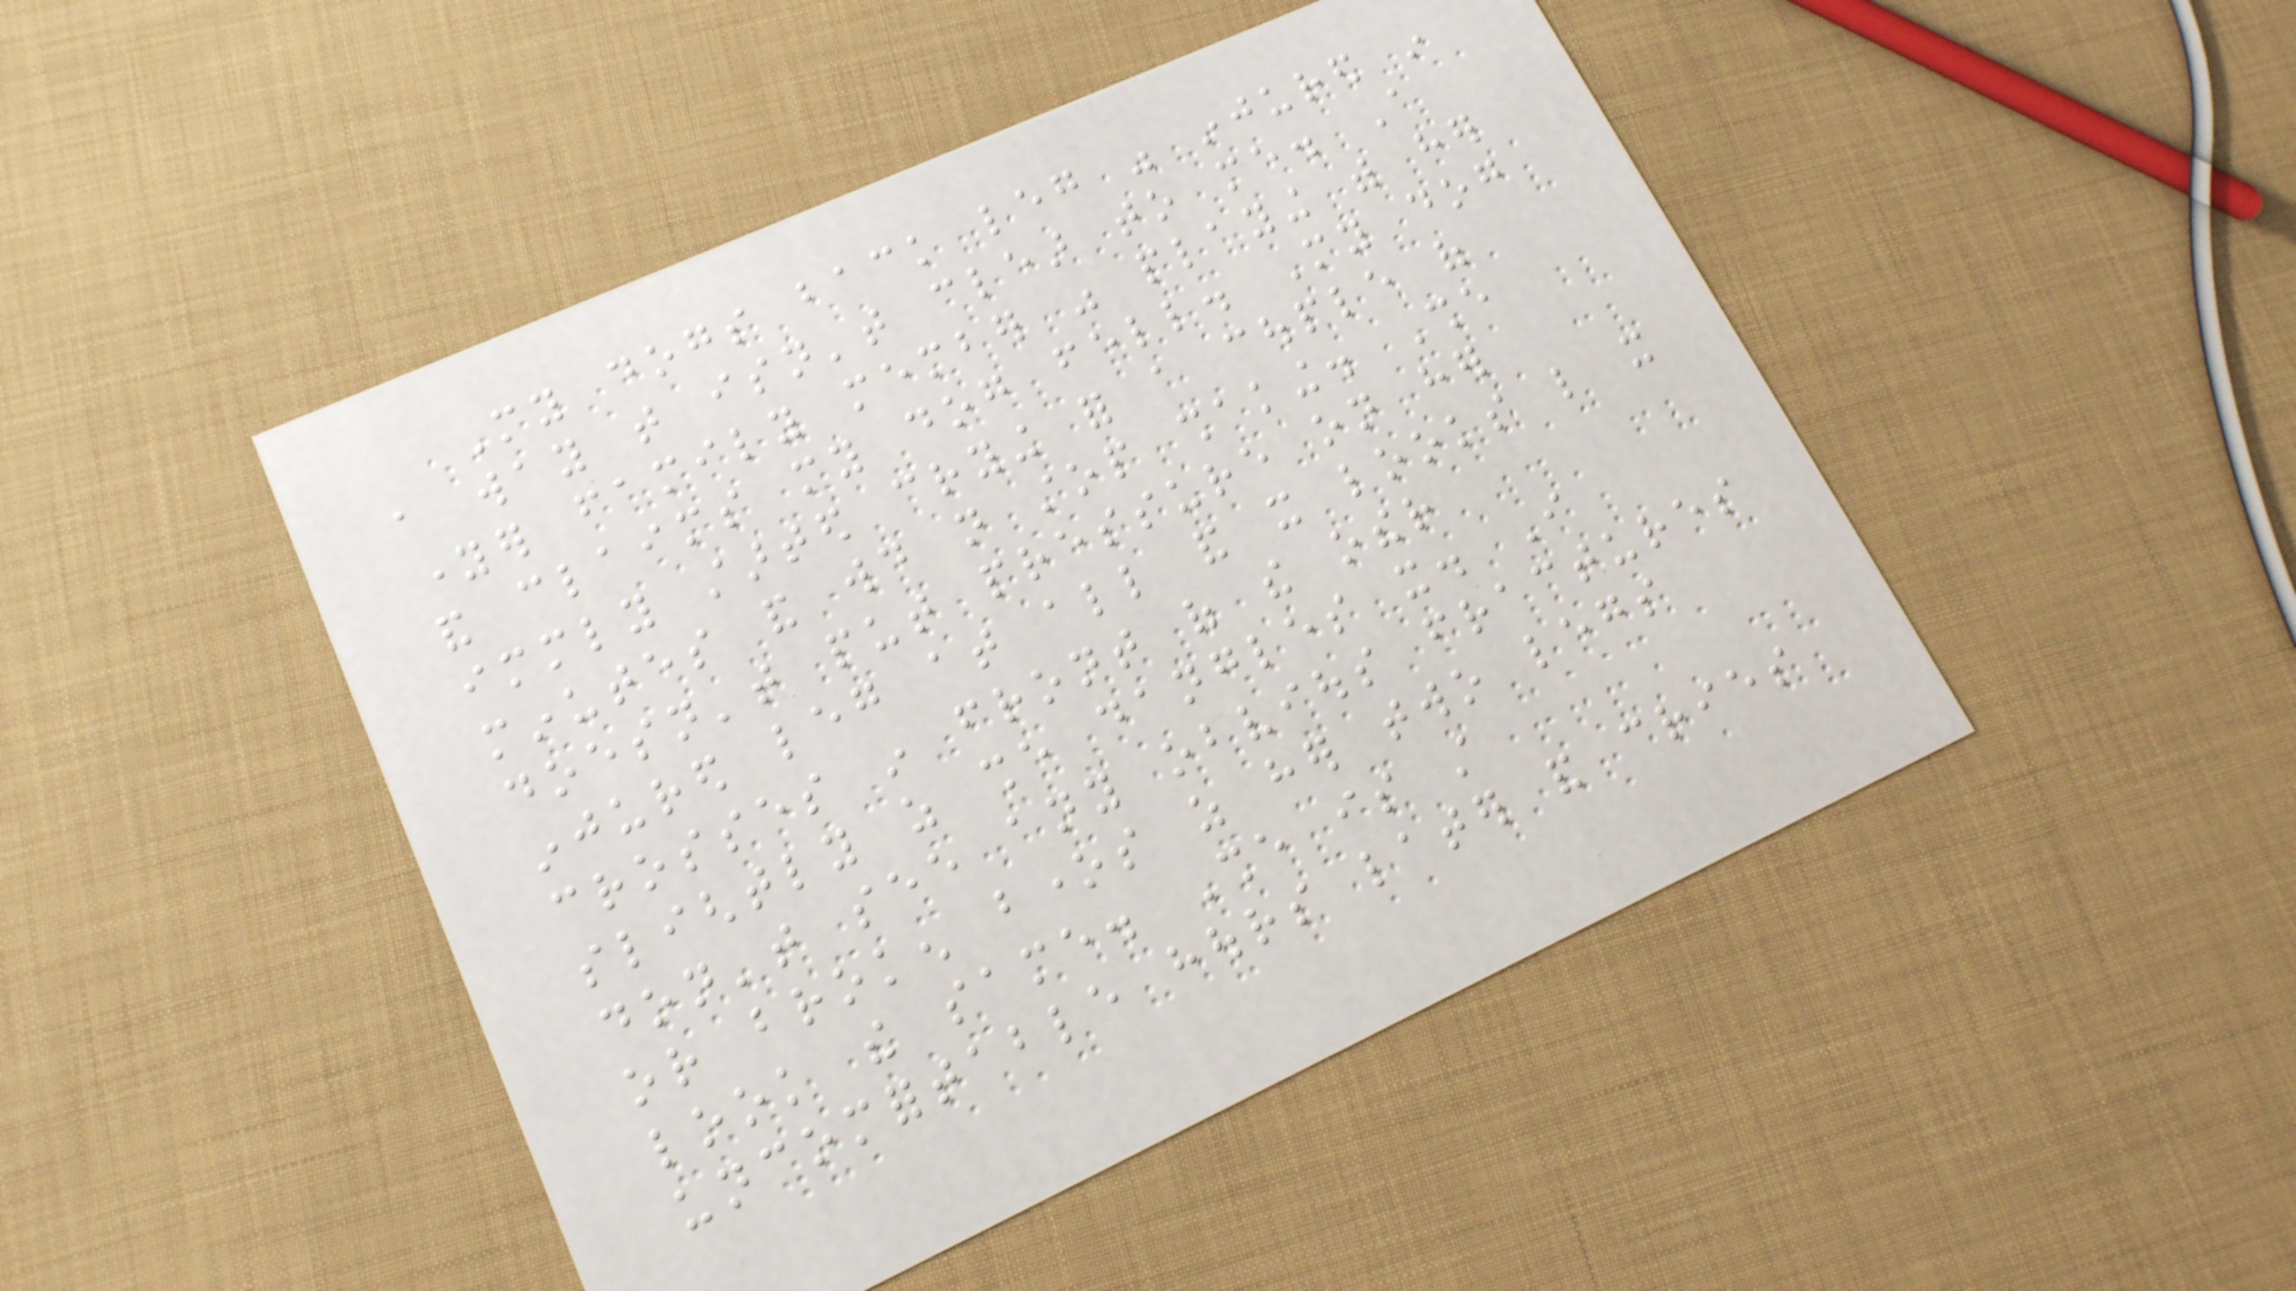My dogs back leg was injured in
a way that isn't clear to me. A
younger family member was playing with her
and claims my dog fell. My dog
immediately started crying for a couple of
minutes and would not stop shaking. She
doesn't put pressure on her
injured leg at all and it looks like it
crosses in front of the other
slightly as she dangles it. I
don't see any obvious fractures
or broken bones as her two legs
look the same. She is still
uncomfortable hours later and cries
